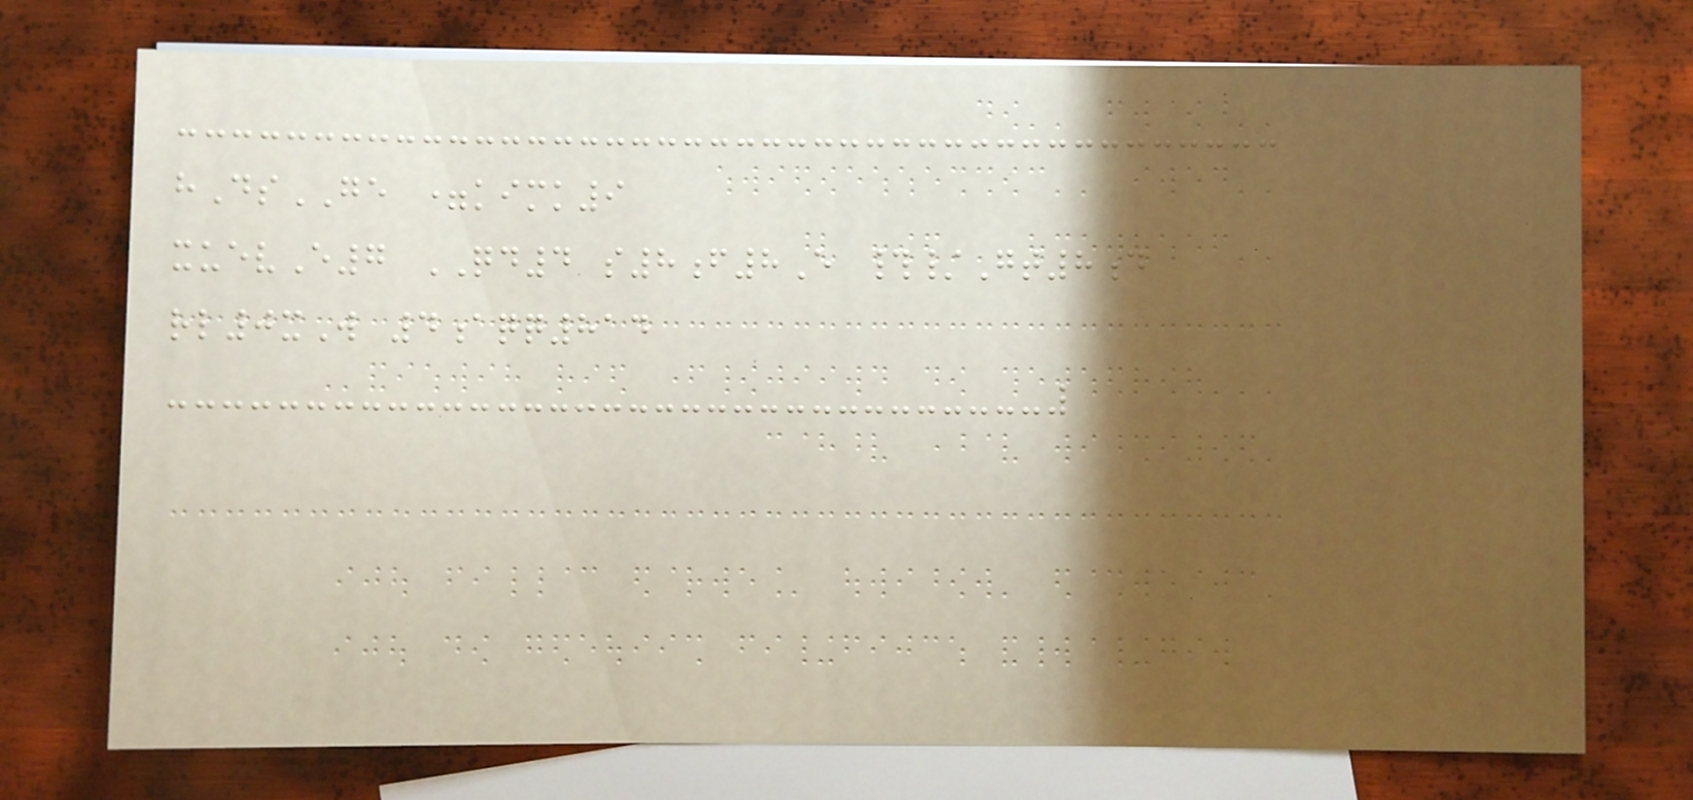hDsGE =kimk9
xuevE7 QD4 s8f8E #/Gt8d
rl0xW 4aqq814
